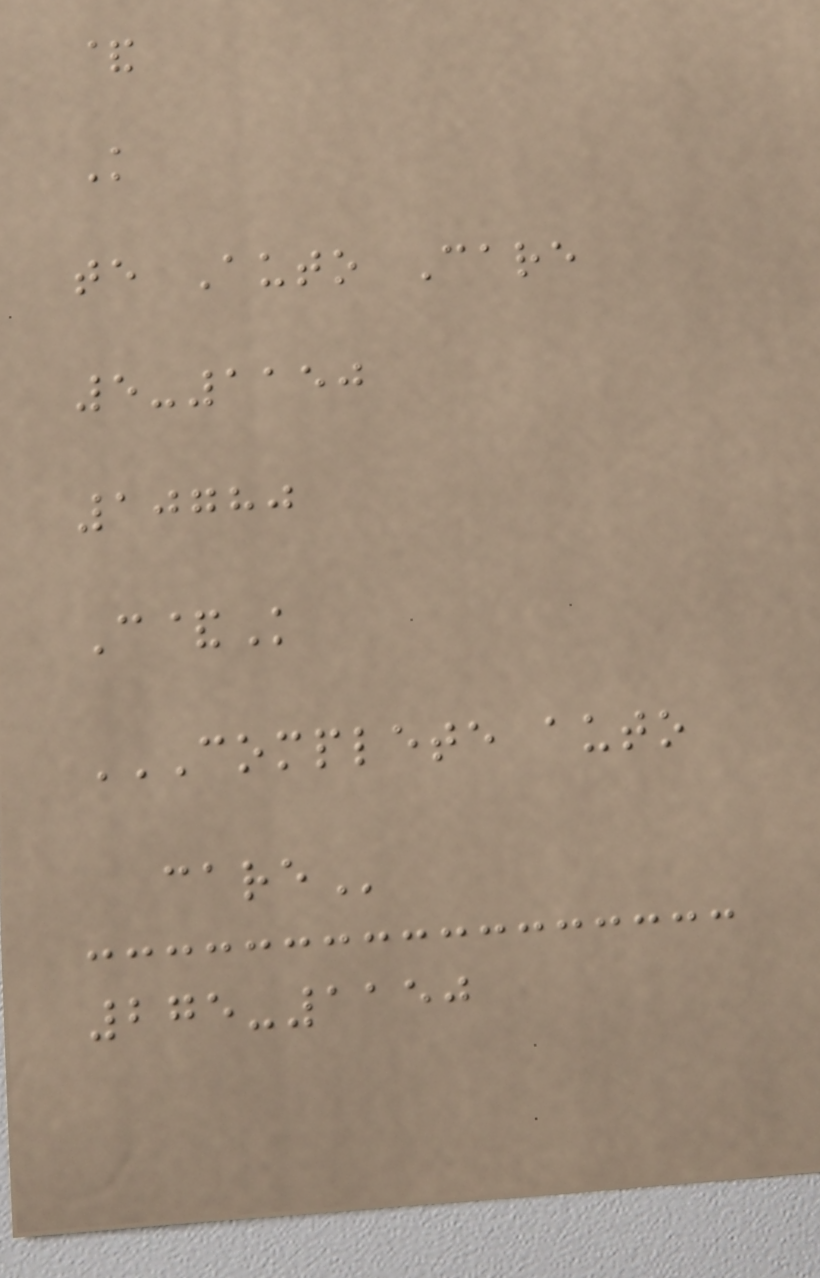&
K
te Auto Care
5-1150
10780
C&K
COMPLETE AUTO
CARE
275-1150
